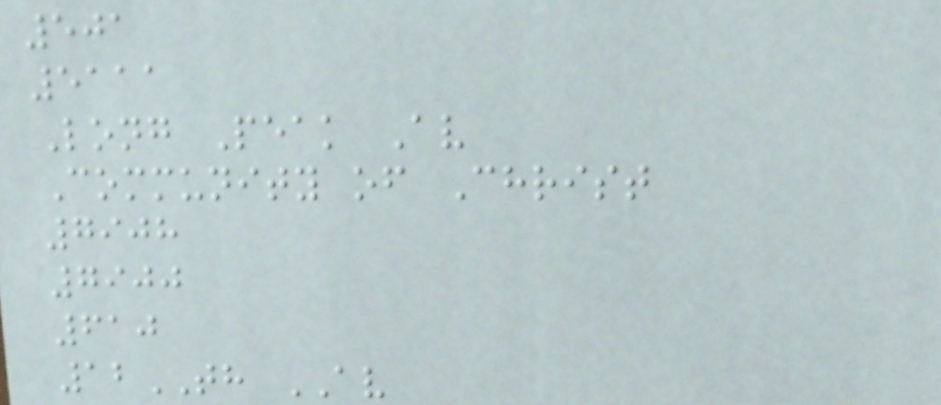501
5111
Long Peak Av
Community of Christ
7908
7900
610
12TH AV
